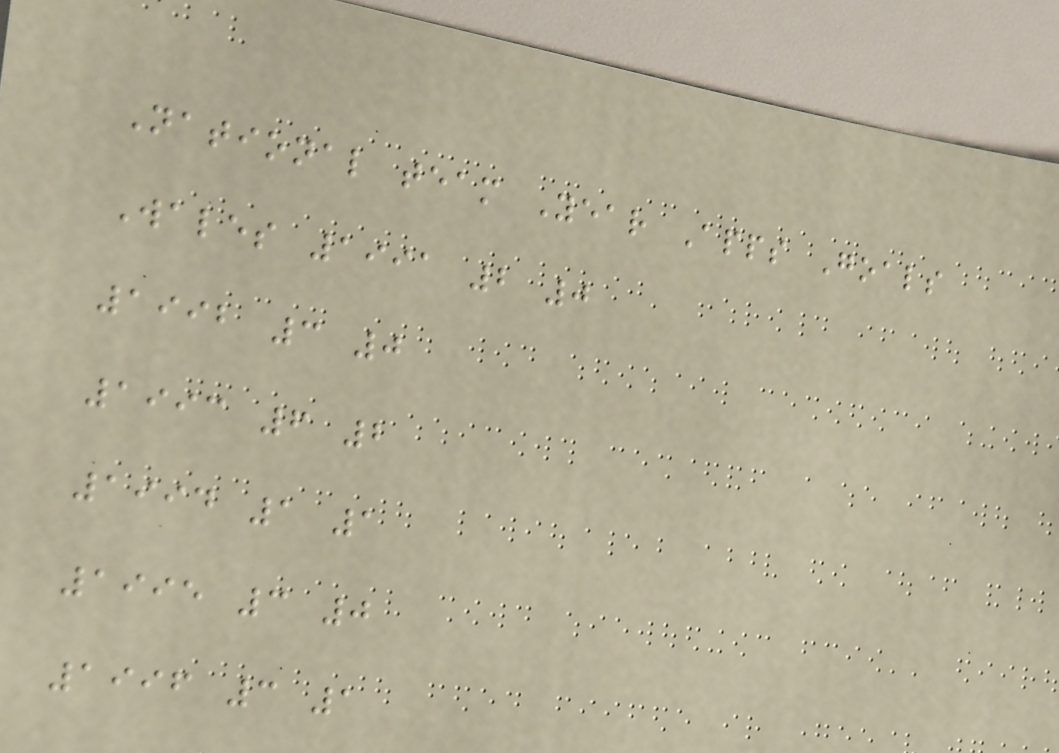National team Year Apps Goals
Wales 1991 2 0
1992 3 0
1993 6 2
1994 1 1
1995 3 0
1996 3 1
